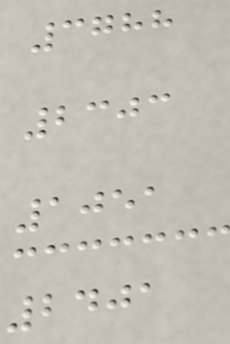3788
2303
1051
2401
